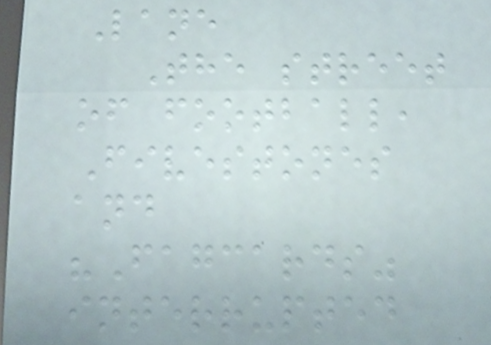Lane
The street
of football,
Fivestones
and
"Fagcards"
interrupted
